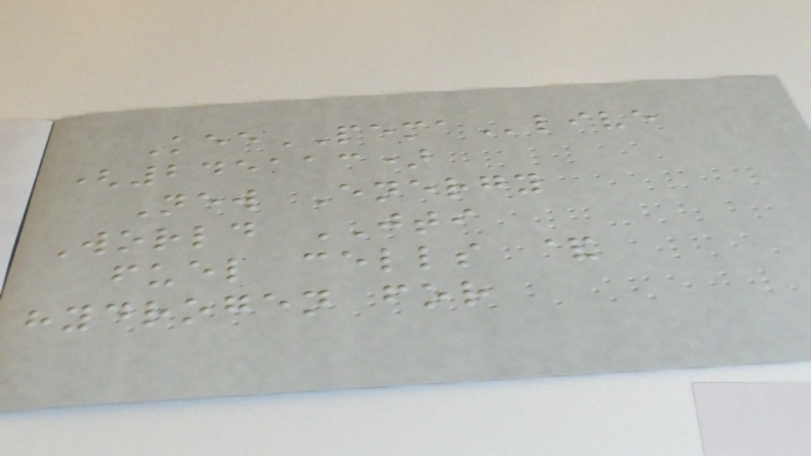KeePEMAlive
(245113)
New Energy
World JTI
fuel cells &
hydrogen for
